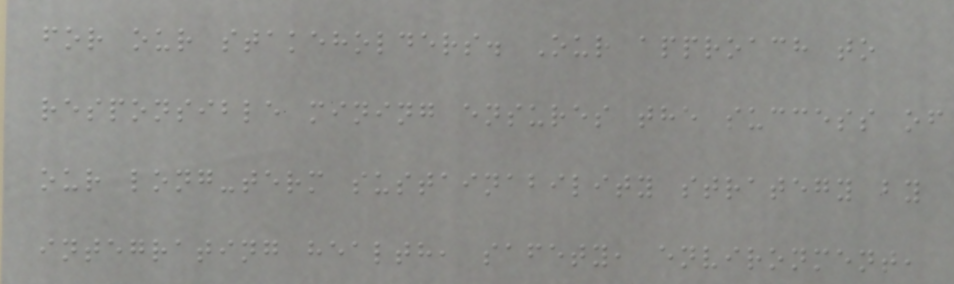for our stakeholders. Our approach to
responsible mining ensures the success of
our long-term sustainability strategy by
integrating health, safety, environment,
